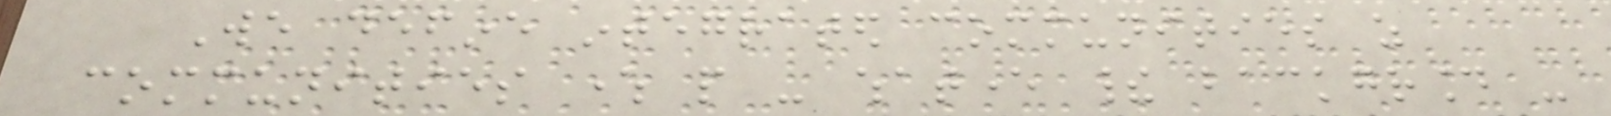We define integrated communities as
communities where people - whatever their background -
